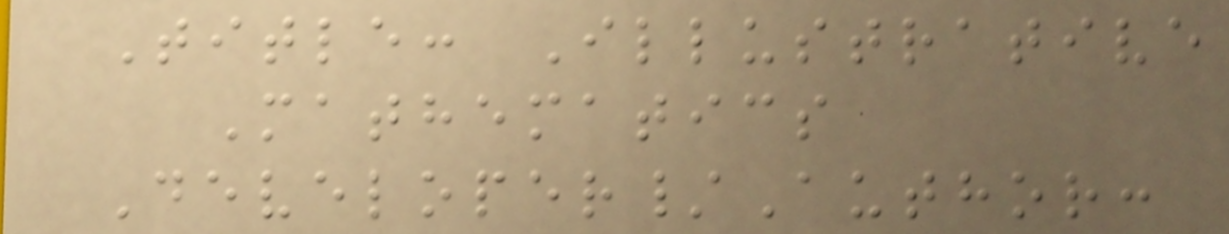Title: Illustrative
Mathematics
Developer/Author:
